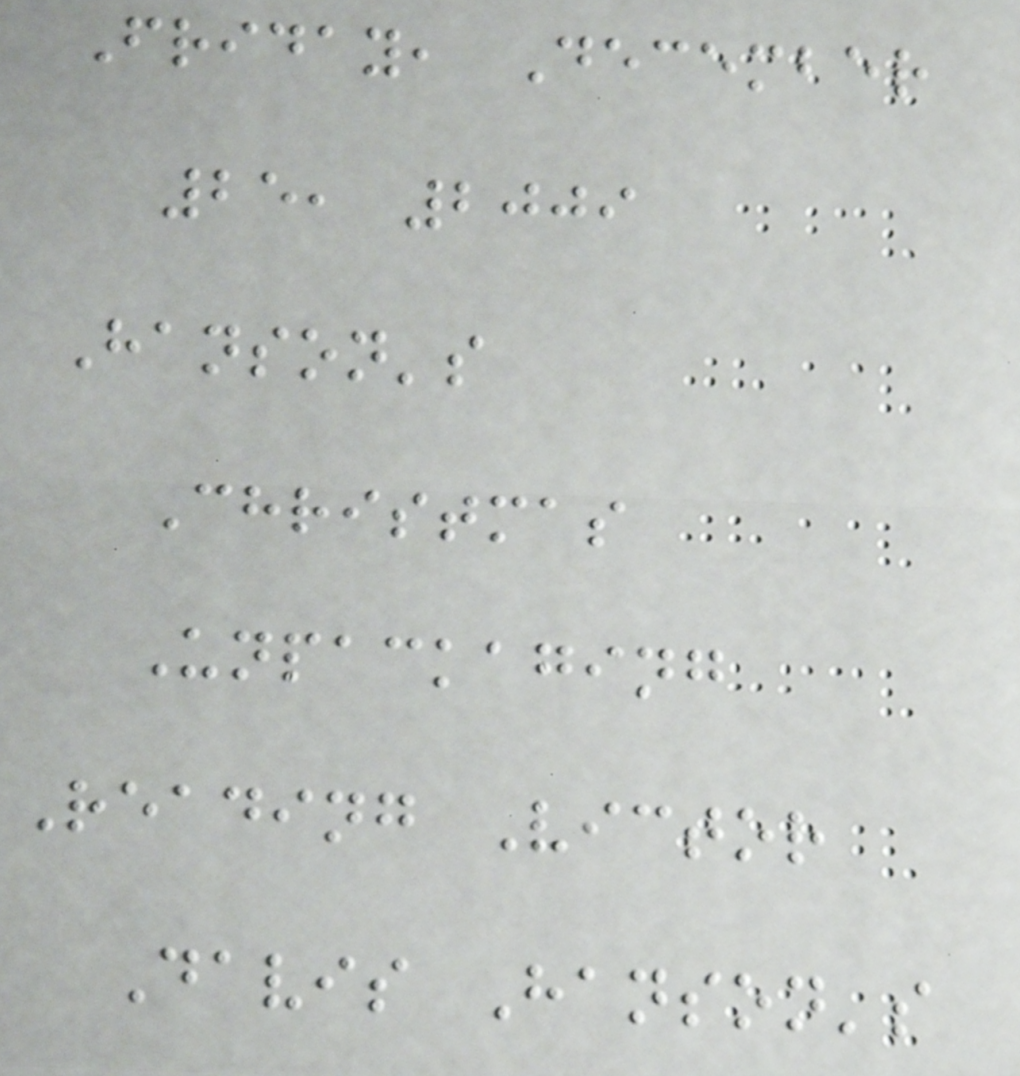Friday, December
25, 2009
Hanson's
Christmas
Unpackaging
Reading Victor
Davis Hanson's
